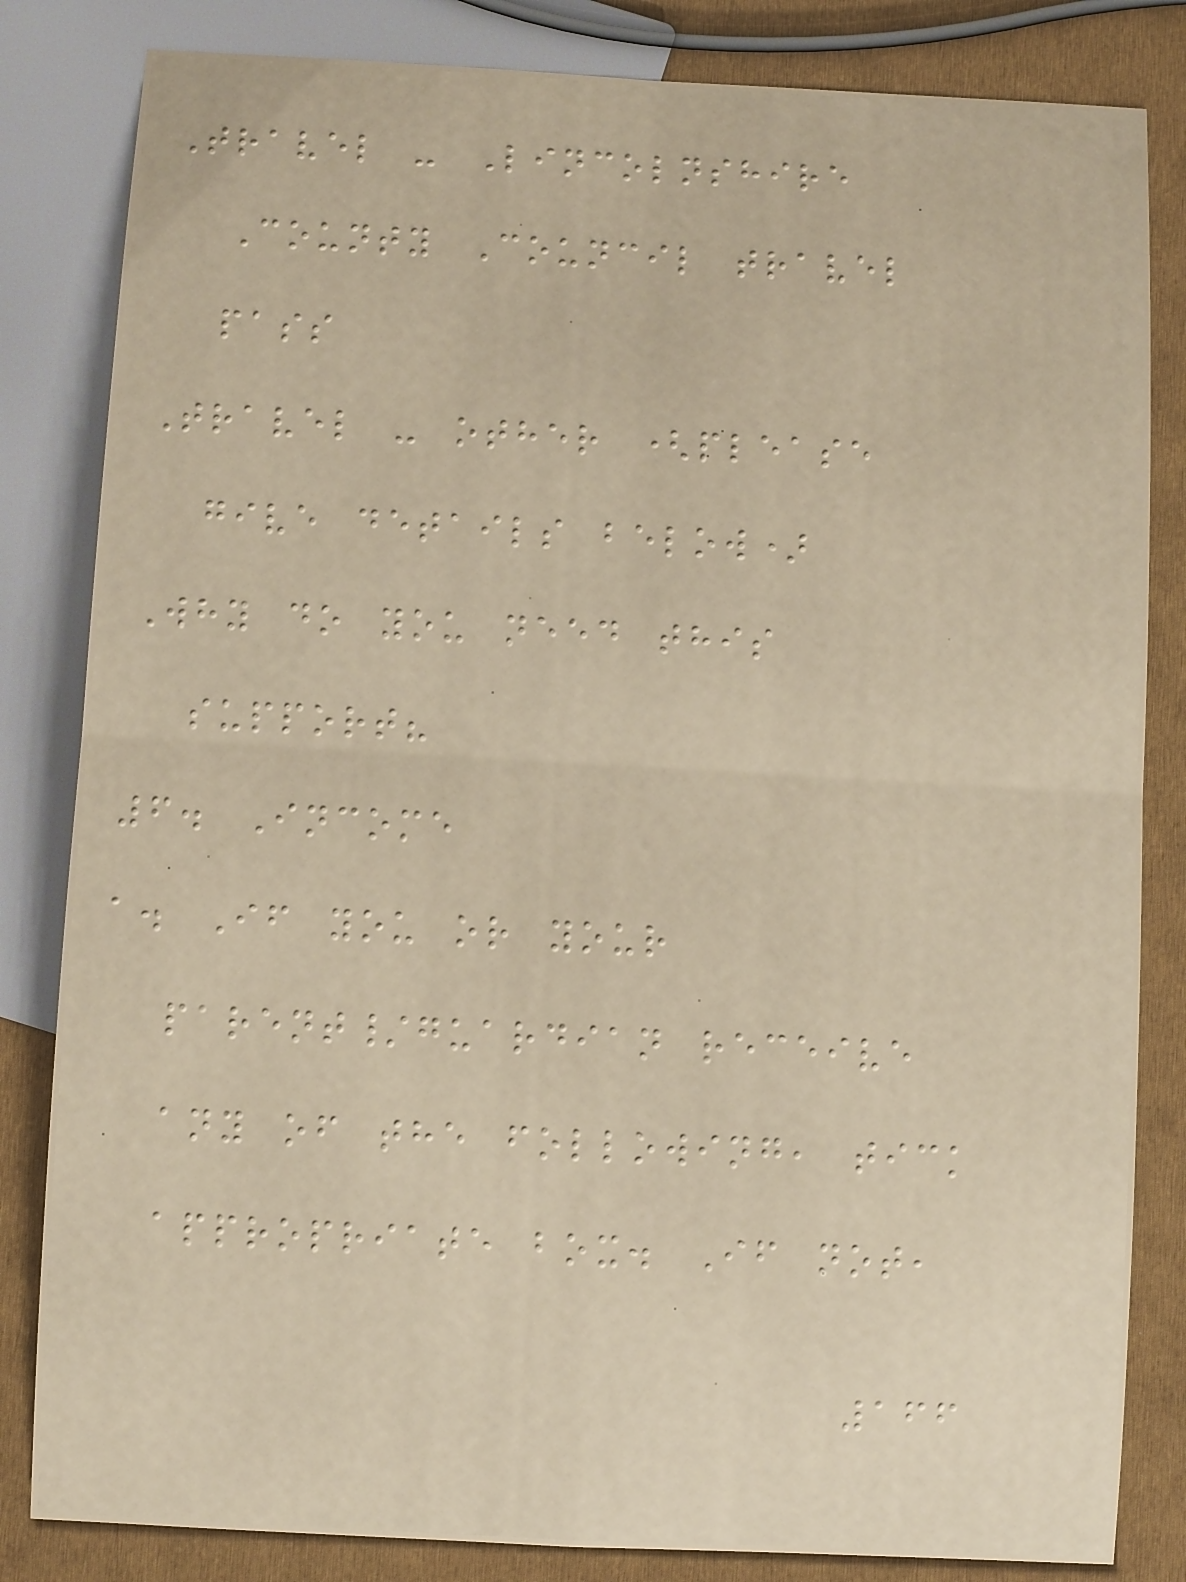Travel - Lincolnshire
County Council travel
pass
Travel - other (please
give details below)
Why do you need this
support?
6. Income
a. If you or your
parent/guardian receive
any of the following, tick
appropriate box. If not,
166
